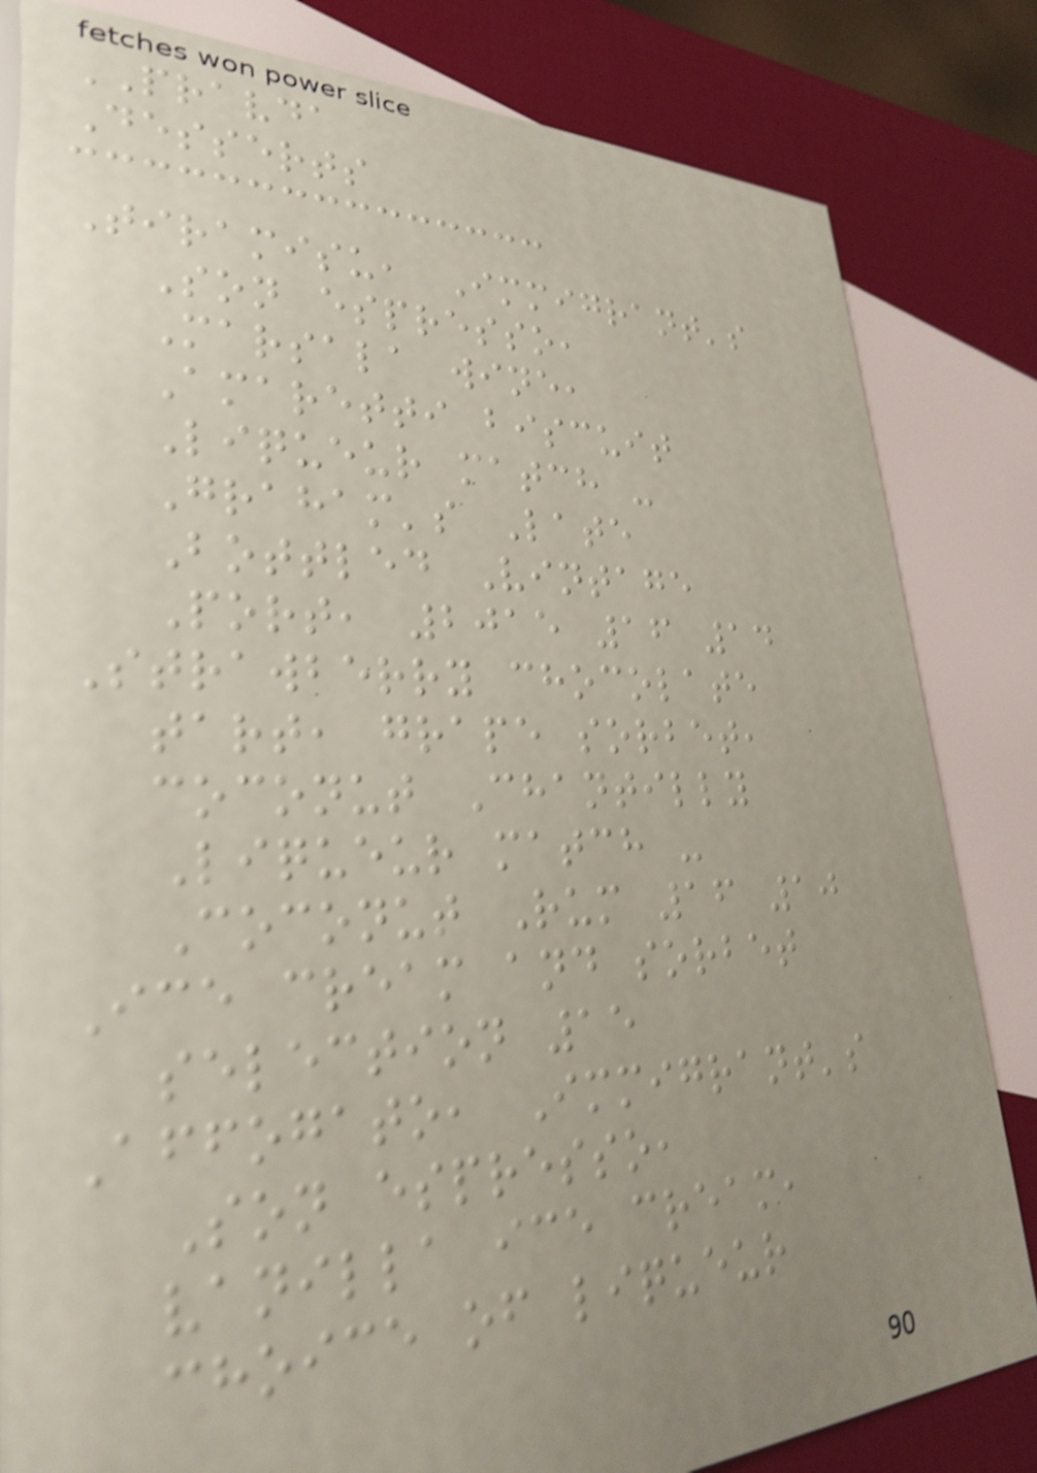PRAVDA
Desserts
Tiramisu, Immigrant's
Son espresso,
Marsala wine,
Amaretti biscuit
Liqueur match -
Graham's Late
Bottled Vintage
Port, 2015 16 14
Strawberry chocolate
tart, grape sorbet,
coconut Chantilly
Liqueur match -
Coconut Rum 16 10
Ice cream and sorbet
selection 15
Affogato, Immigrant's
Son espresso,
vanilla ice cream,
choice of liqueur
